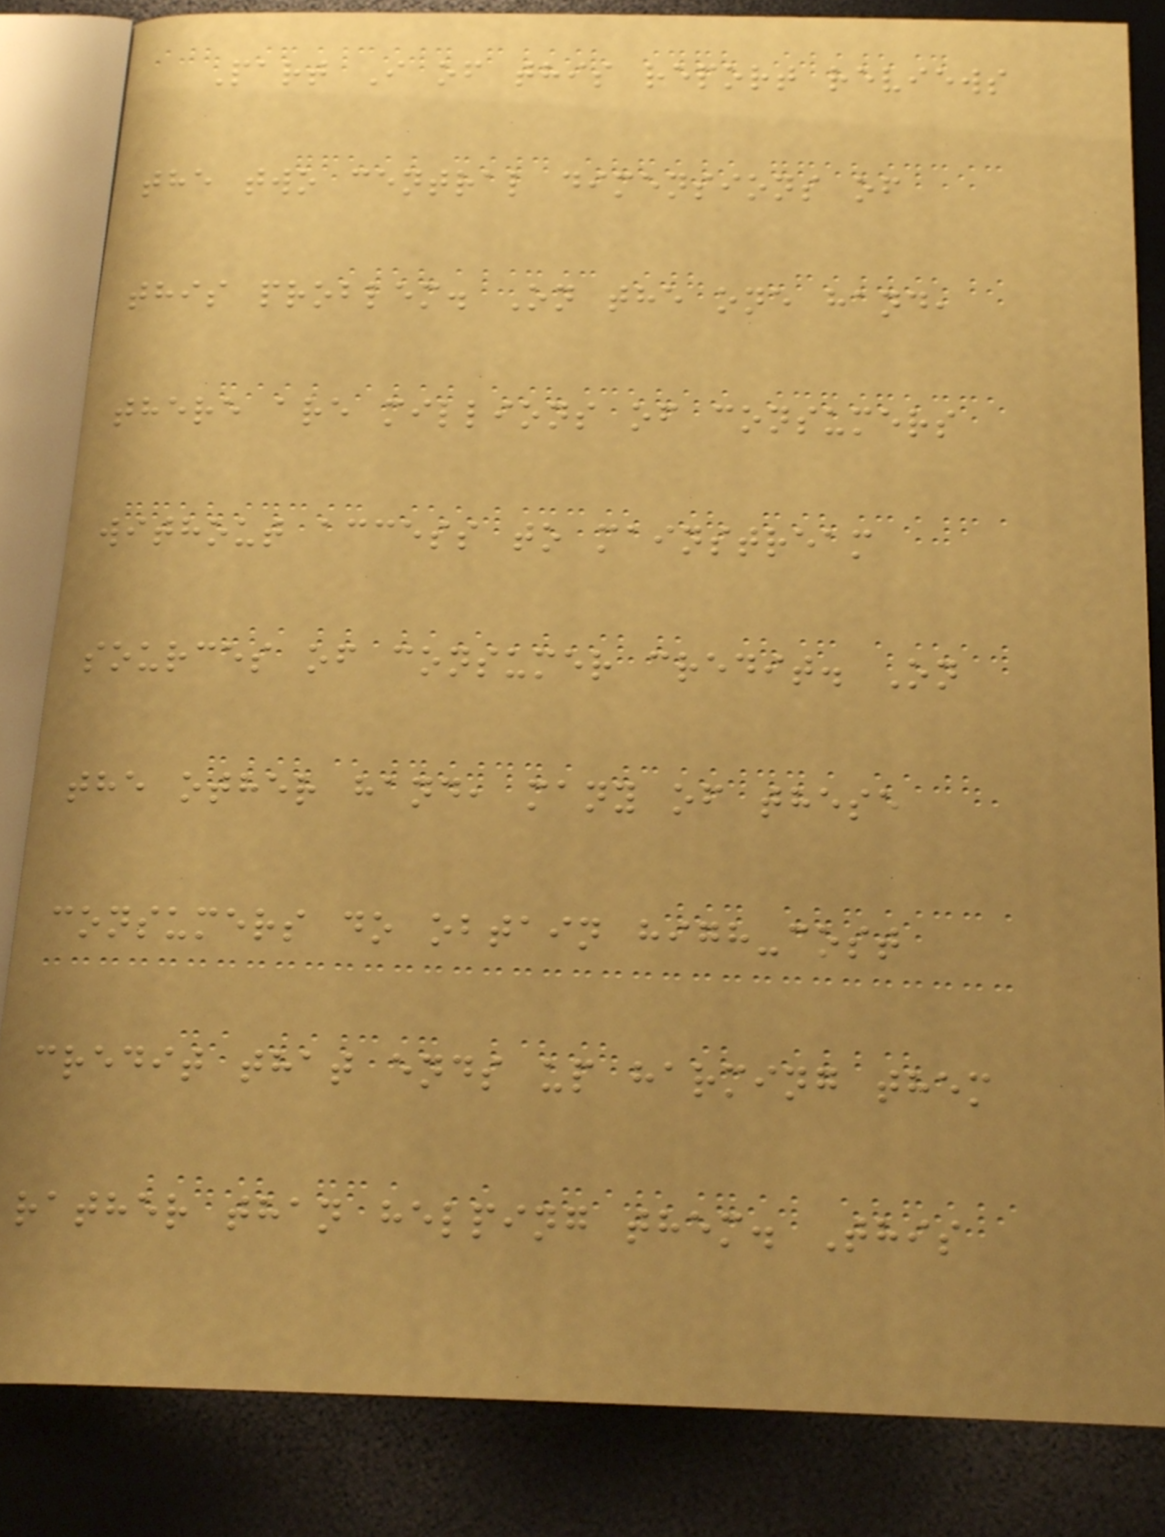Part I of this report reviews
the two central dimensions of
this problem. On the one hand,
there are millions of consumers
without access to mainstream
sources of consumer credit. On
the other hand, many of these
consumers do obtain high-cost
credit that ends up harming them
rather than helping them. This
